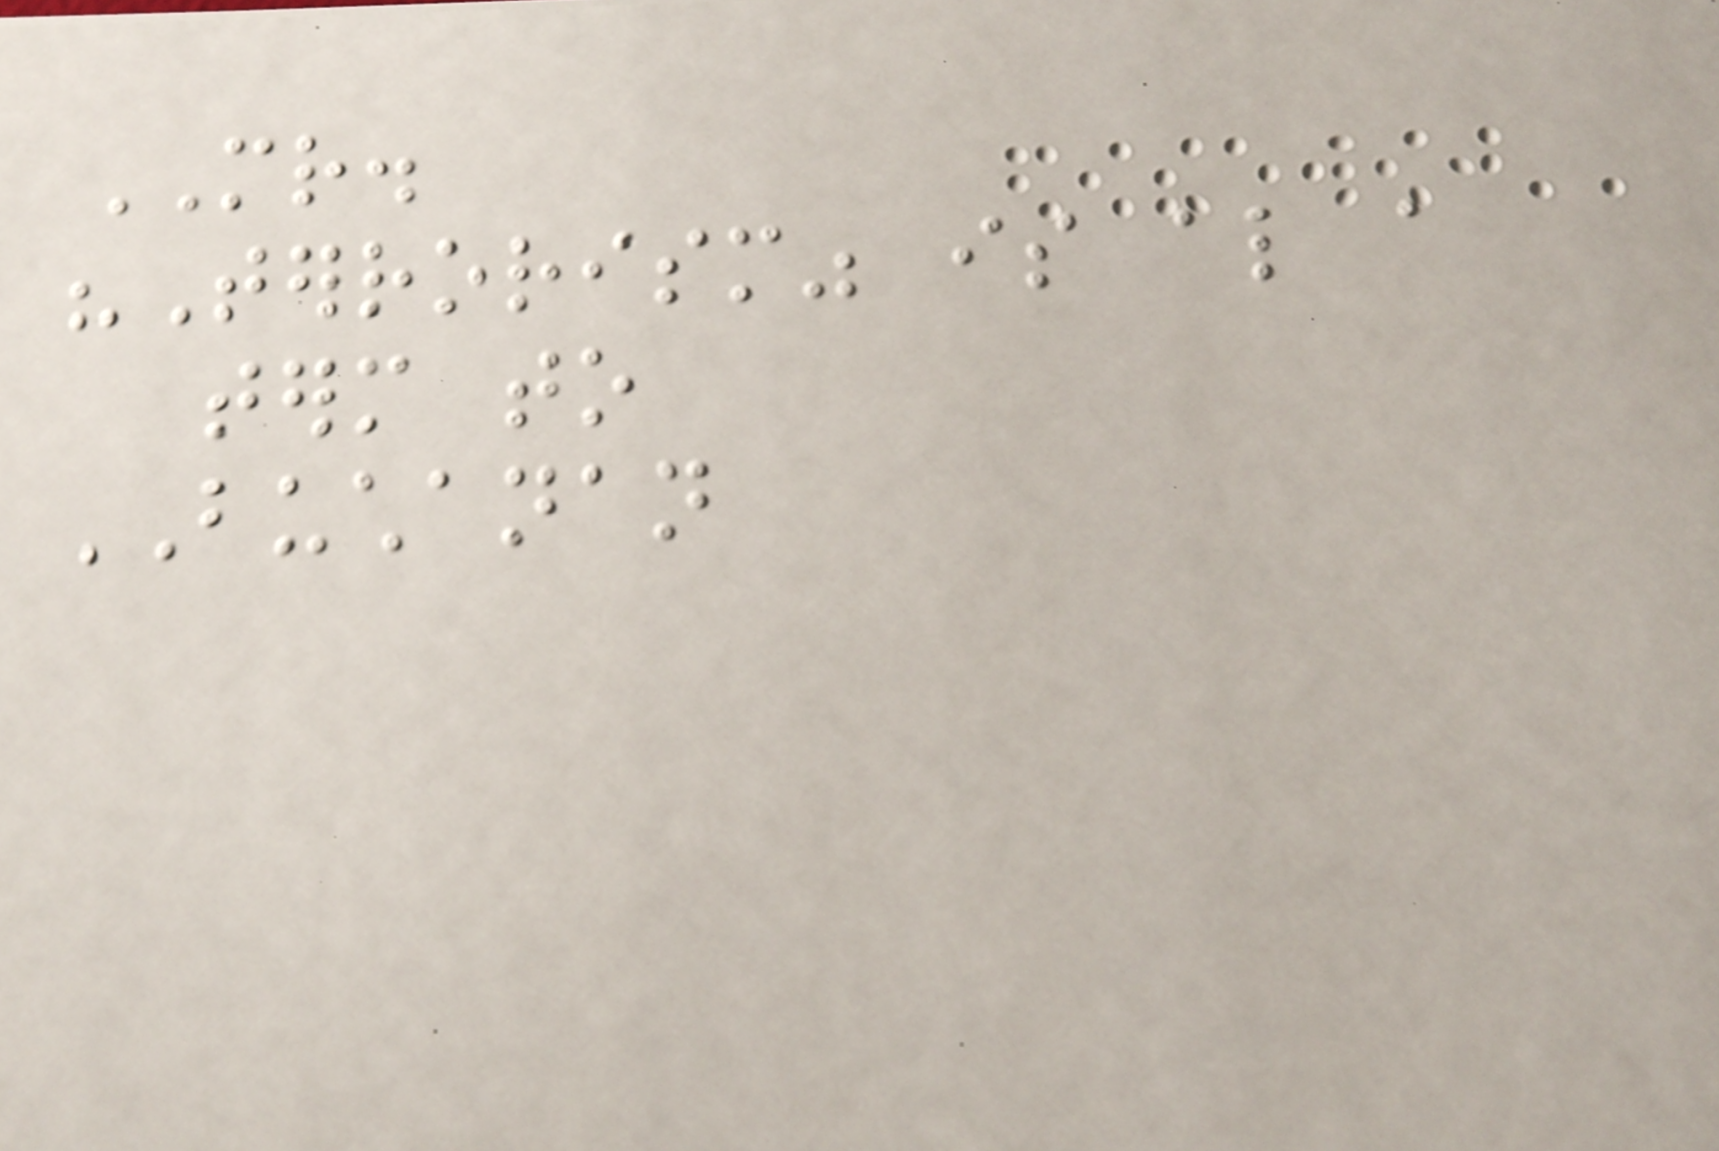MR.
"Terrorism" is also a
term to
BUCHANAN
